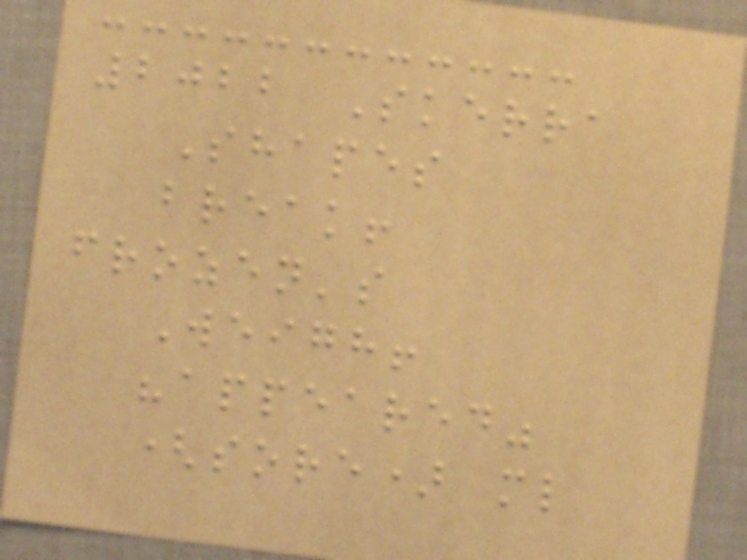2022 Skerra
Shapes
break!
frozen's
Weigh!
"appeared"
(sore) ml
